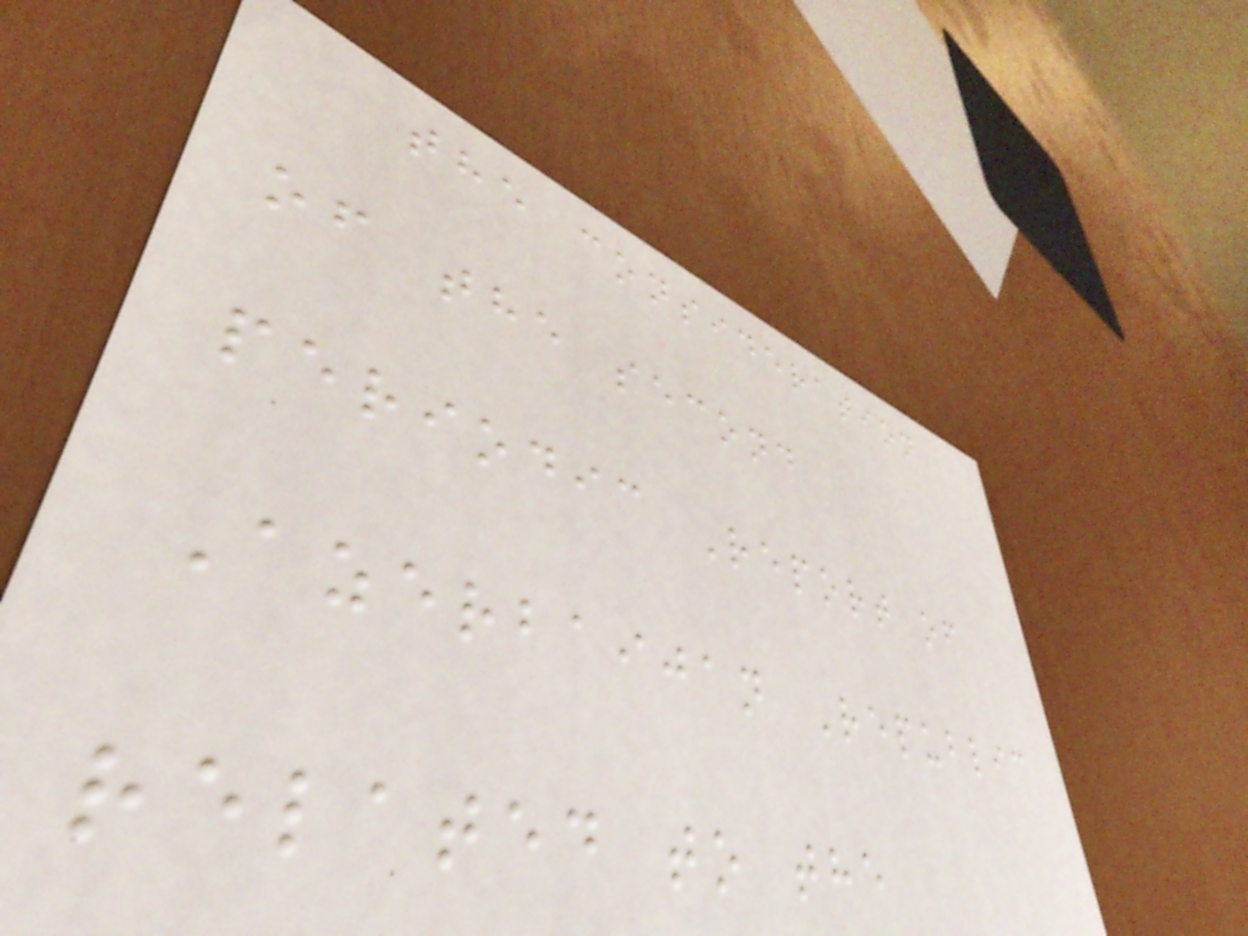the consideration
of the second
periodic Report of
Azerbaijan Republic
related to the
